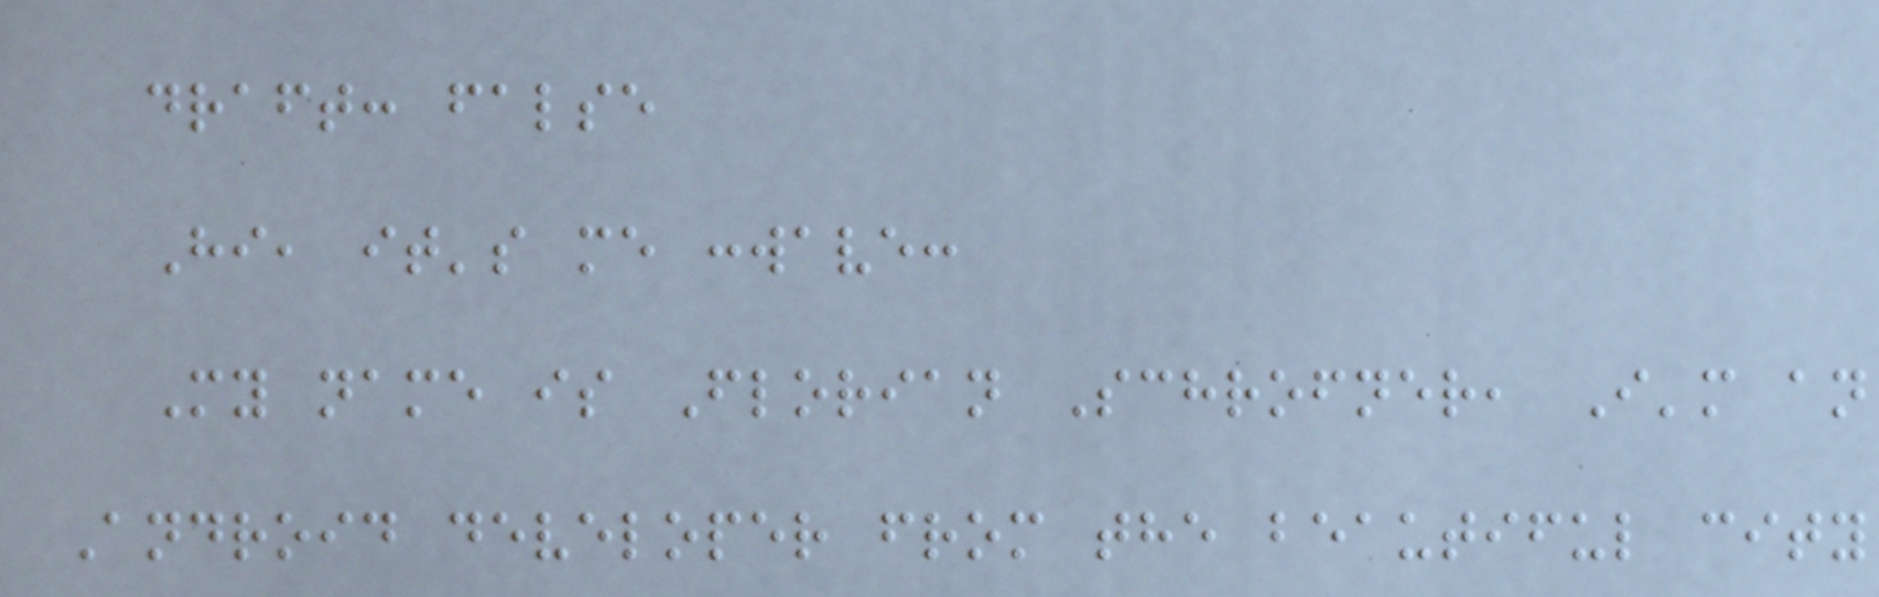draft: false
Hi, it's me :wave:
My name is Florian Schrofner, I'm an
Android developer from the beautiful city
